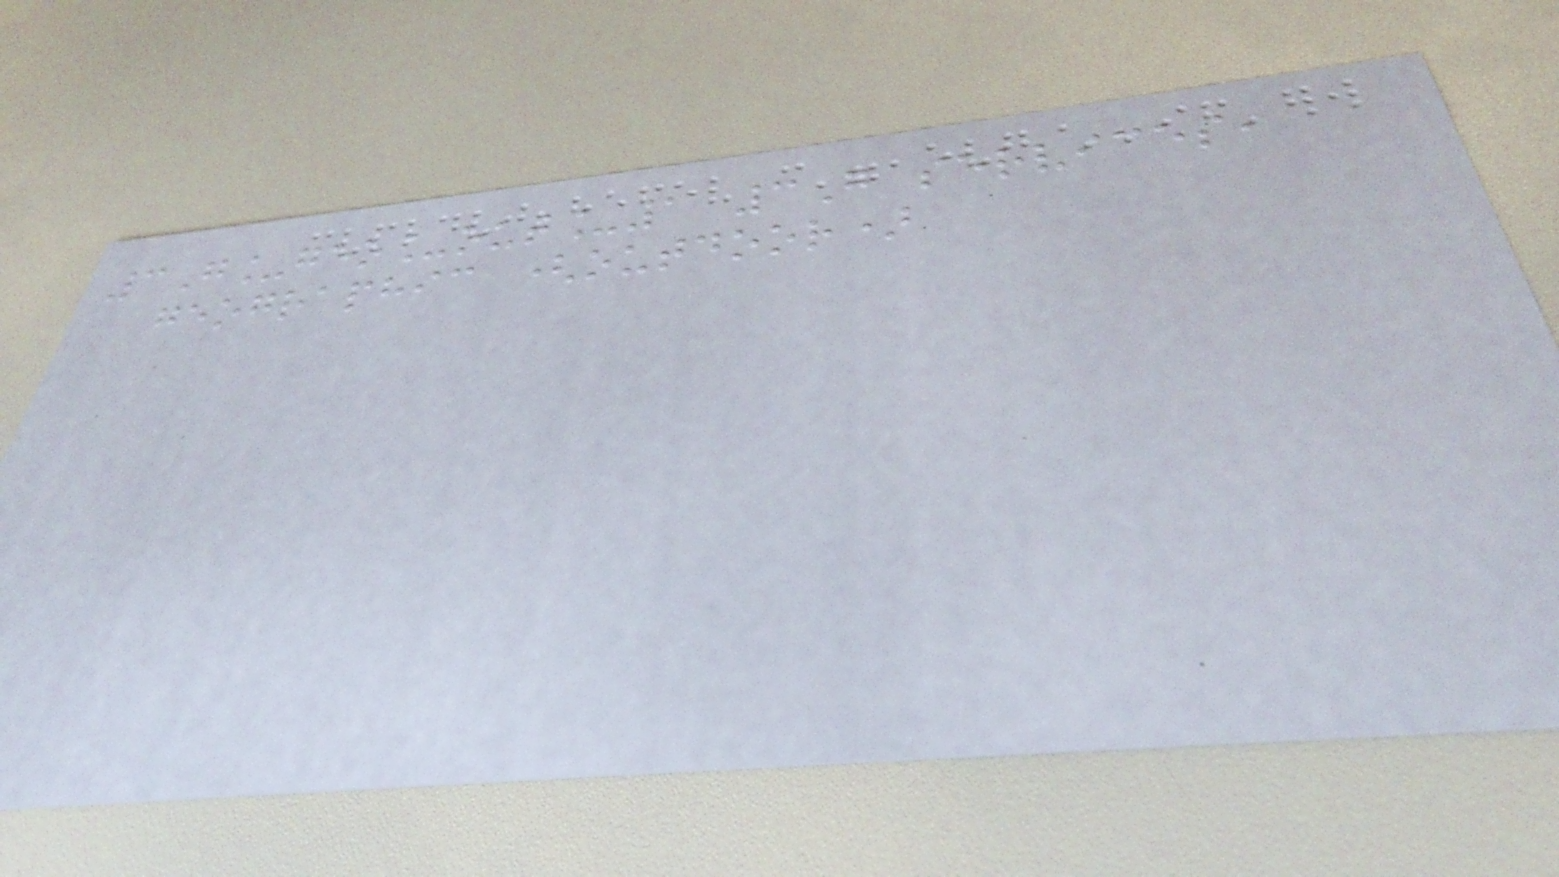3G_geo_out_1 3G services,
geographic (outdoor)
